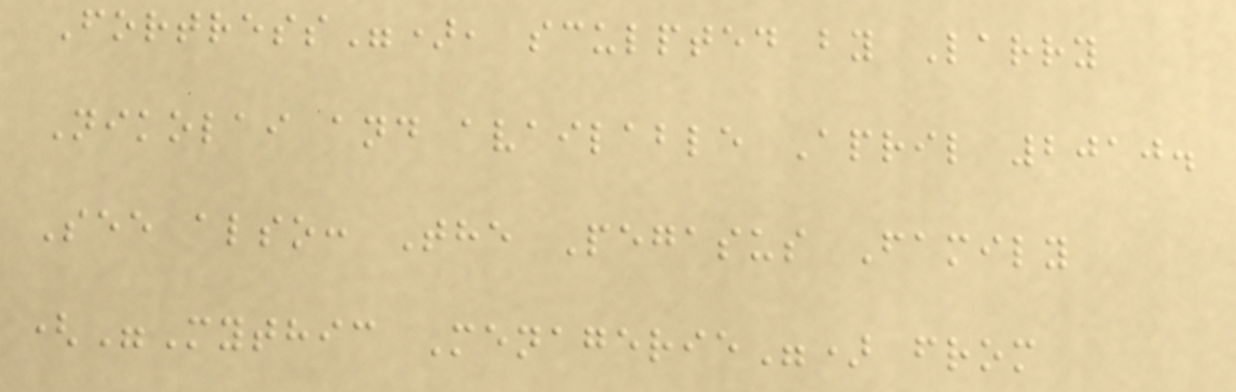Fortress"), sculpted by Larry
Nikolai and available April 2010.
See also: The Pegasus Family
("Mythic Menagerie") from
